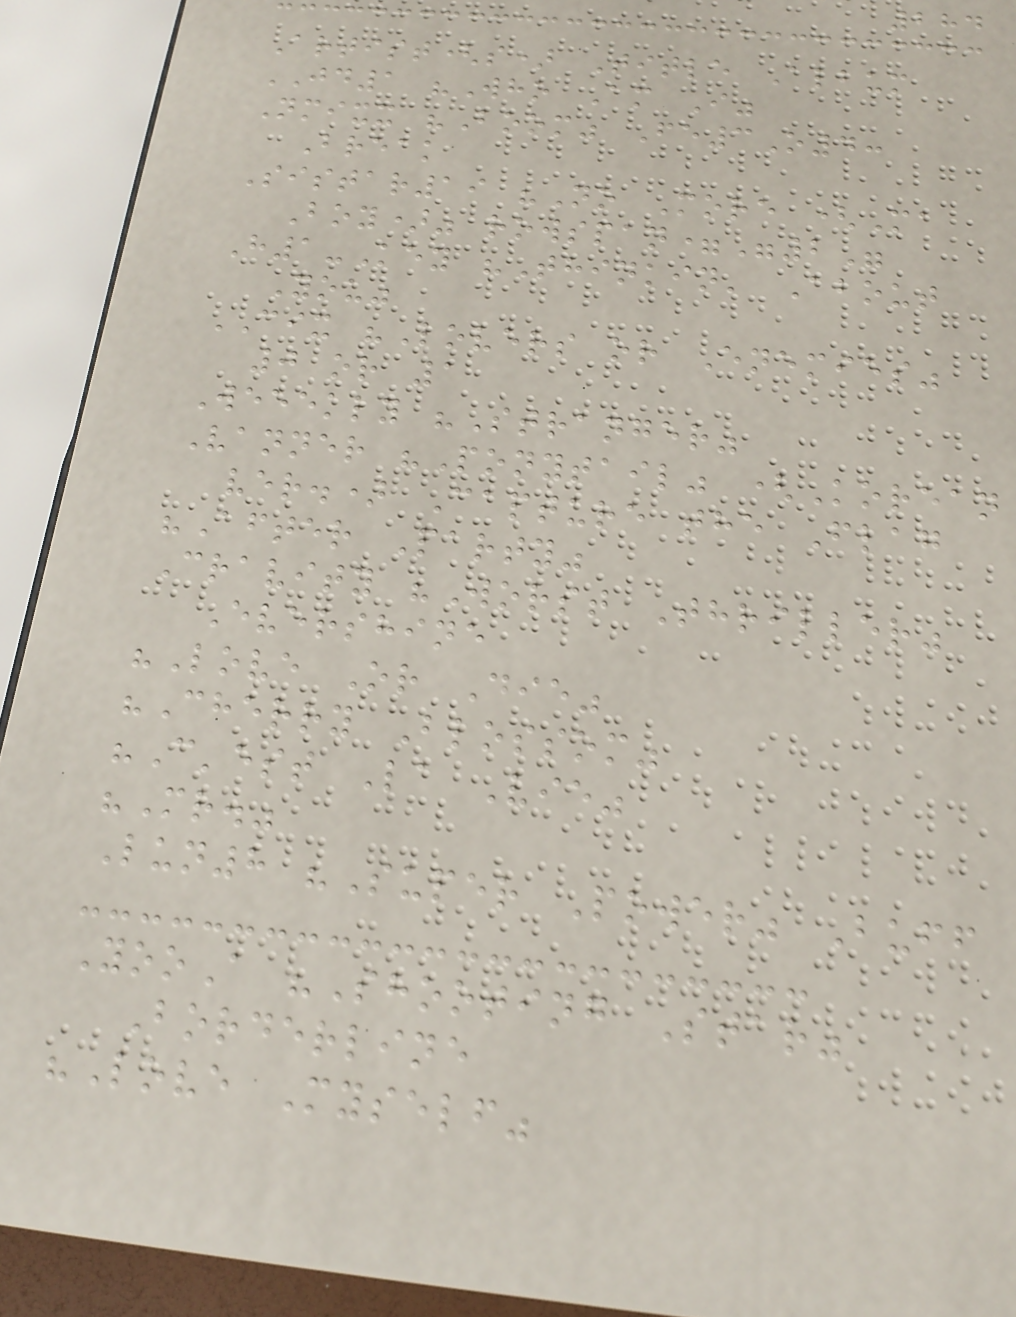284
Artist(s) Title Album
JD1 "Who Am I"
Nmixx "Boom" Fe3O4:
Break
Sistar19 "No More (Ma
Boy)" rowspan="2"
H1-Key "Thinkin' About
You"
CIX "Lovers or Enemies"
0 or 1
Weeekly "Stranger"
Vanner "Ponytail" (Korean
ver.) Capture the Flag
"After Party"
Cravity "Worst Thriller"
Evershine
"Love Or Die"
"Cherry Blossom"
"C'est La Vie"
"Mr."
Lun8 "Super Power" Buff
YooA "Shooting Star"
Borderline
"Love Myself"
